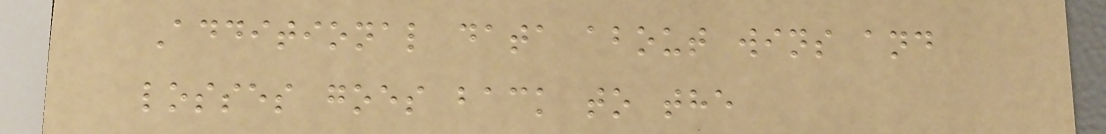Additional data about wins and
losses goes back to the
